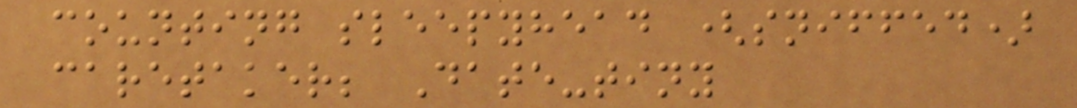counting sleepyhead (sniffed)
caretaker; Date-tiny
